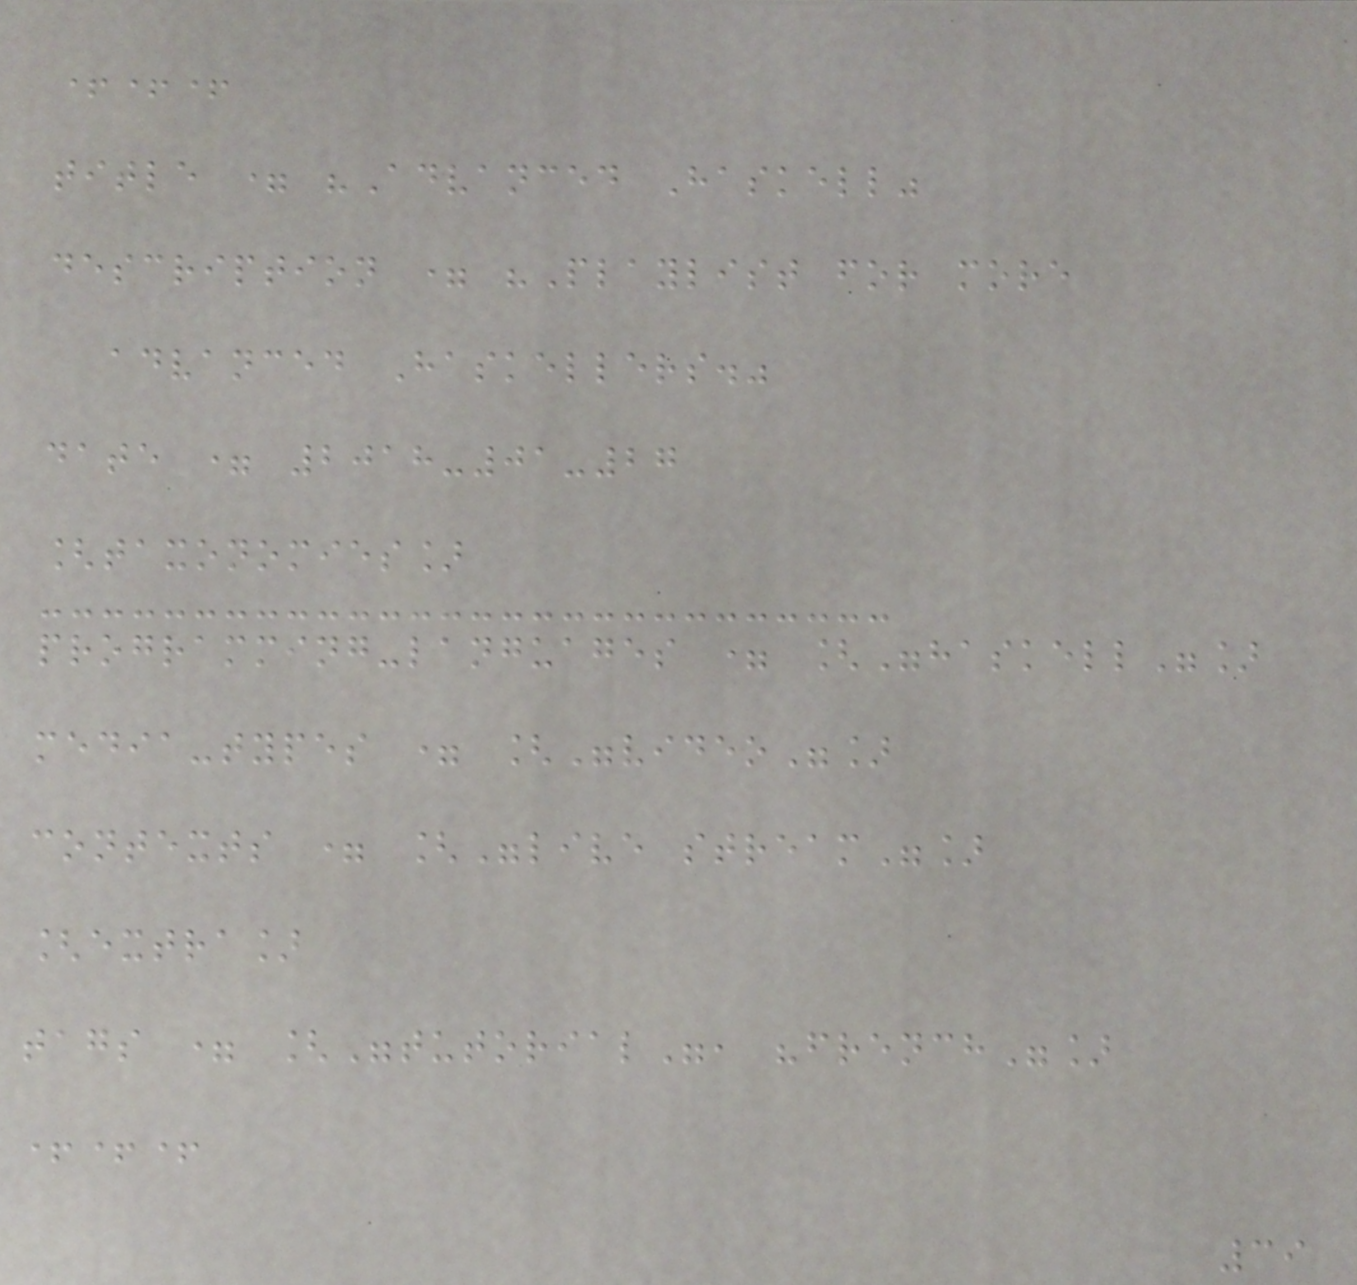+++
title = "Advanced Haskell"
description = "Playlist for more
advanced Haskellers."
date = 2018-01-27
[taxonomies]
programming-languages = ["haskell"]
media-types = ["video"]
contexts = ["live stream"]
[extra]
tags = ["tutorial", "french"]
+++
39
